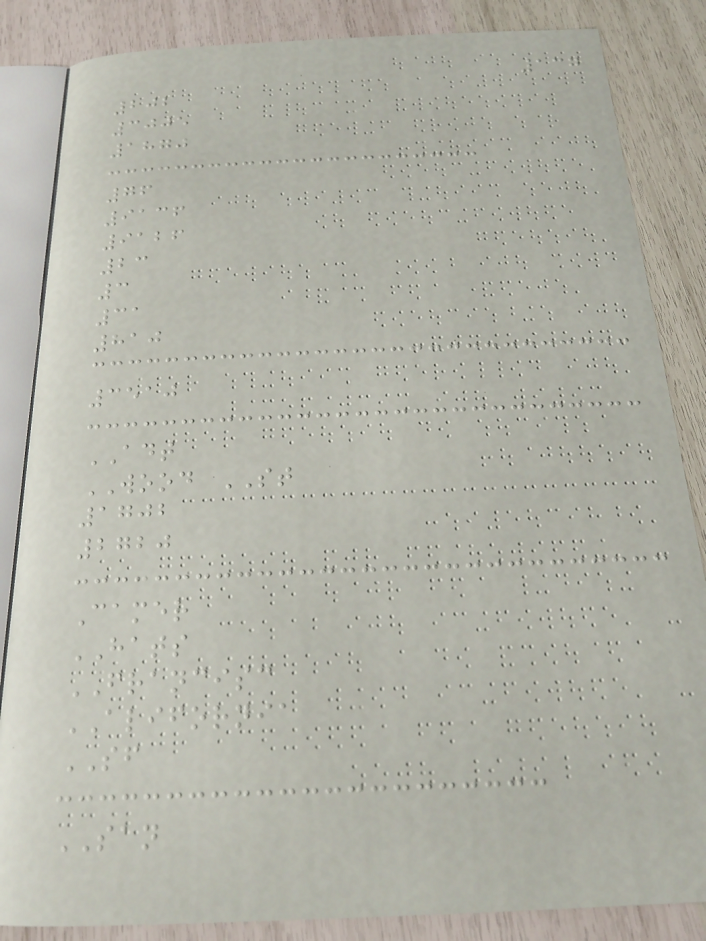137
202
3005
1870
76
9136
9126
23
3
31
810
3510
ADT
WOOD ST
1702
2720
Camer
HATS
FRANCISC
ALIFORNIA
SF
SAN
